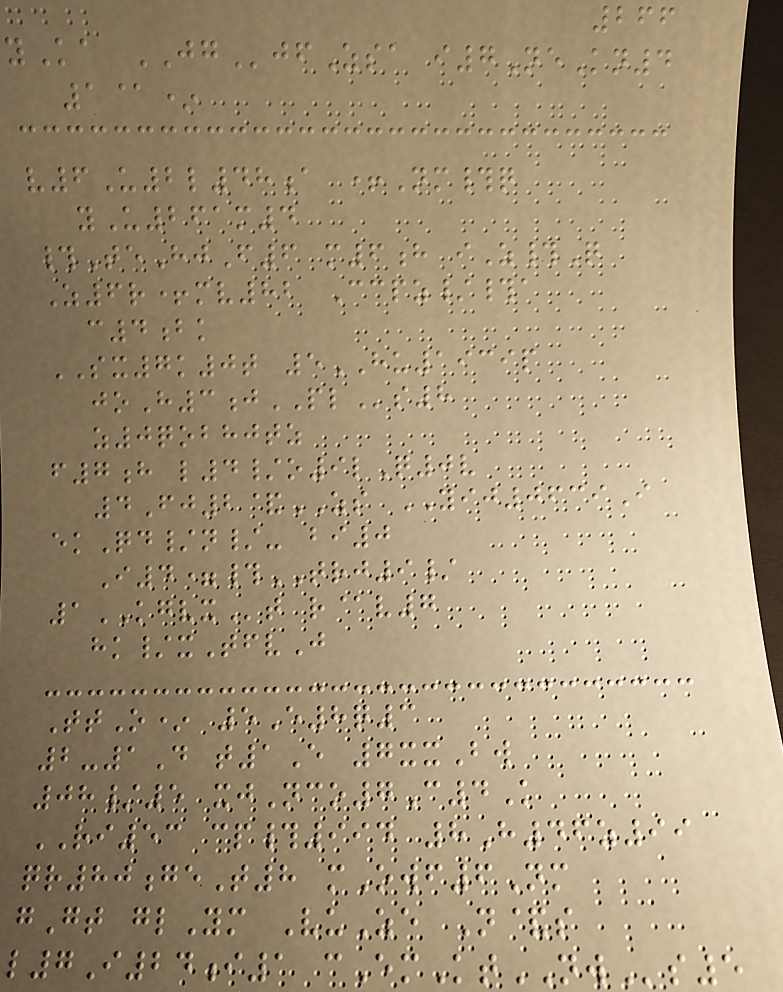266
yKa JGjfZsa i7NeKn4
1@*
v6U2l48a +Nm#q
yU261m4
#TeHjF6 m6h iZ#Q
Z6r+mv82 Ccpz/#a
c4bk
SX7k0t 5HU1939p
joH3jPLs8
z0qobhjtz
f7h l4/o9lQ0v
4Fj2&ZS YIJ0639I
ekQd/n/- bi0
I4=#TRJ9/
1KGVXt r@v7
hk/xTfvJ
TtO* 5E8q3
2-1D t1E 7xxBw
08/5 xjNco7C4K
RI53 cp#994 8H46z99
qr80geT8 mOwf6Nm
gGt glYm VuZe N&s
l7I24i1 cEmKtNWs5
